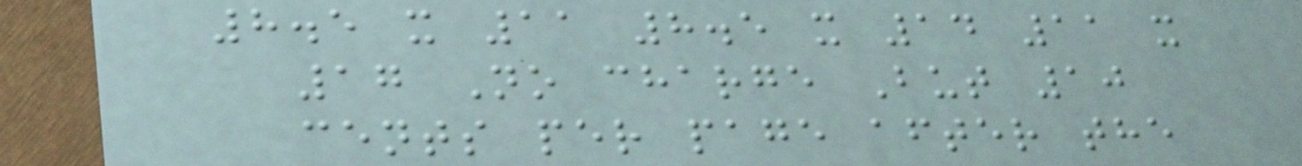8.5 x 11 8.5 x 14 11 x
17 No charge But 10
cents per page after the
